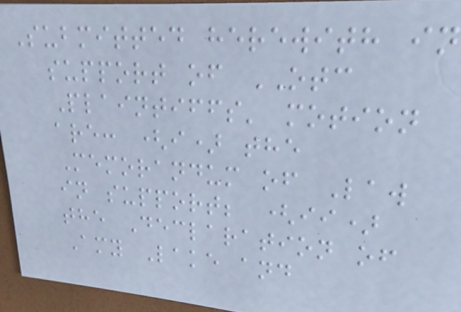Submitted herewith in
support of OTC
Plaintiffs' motion
are: (i) the
Memorandum of Law
in support; (ii)
the Declaration of
Amy Lake and
